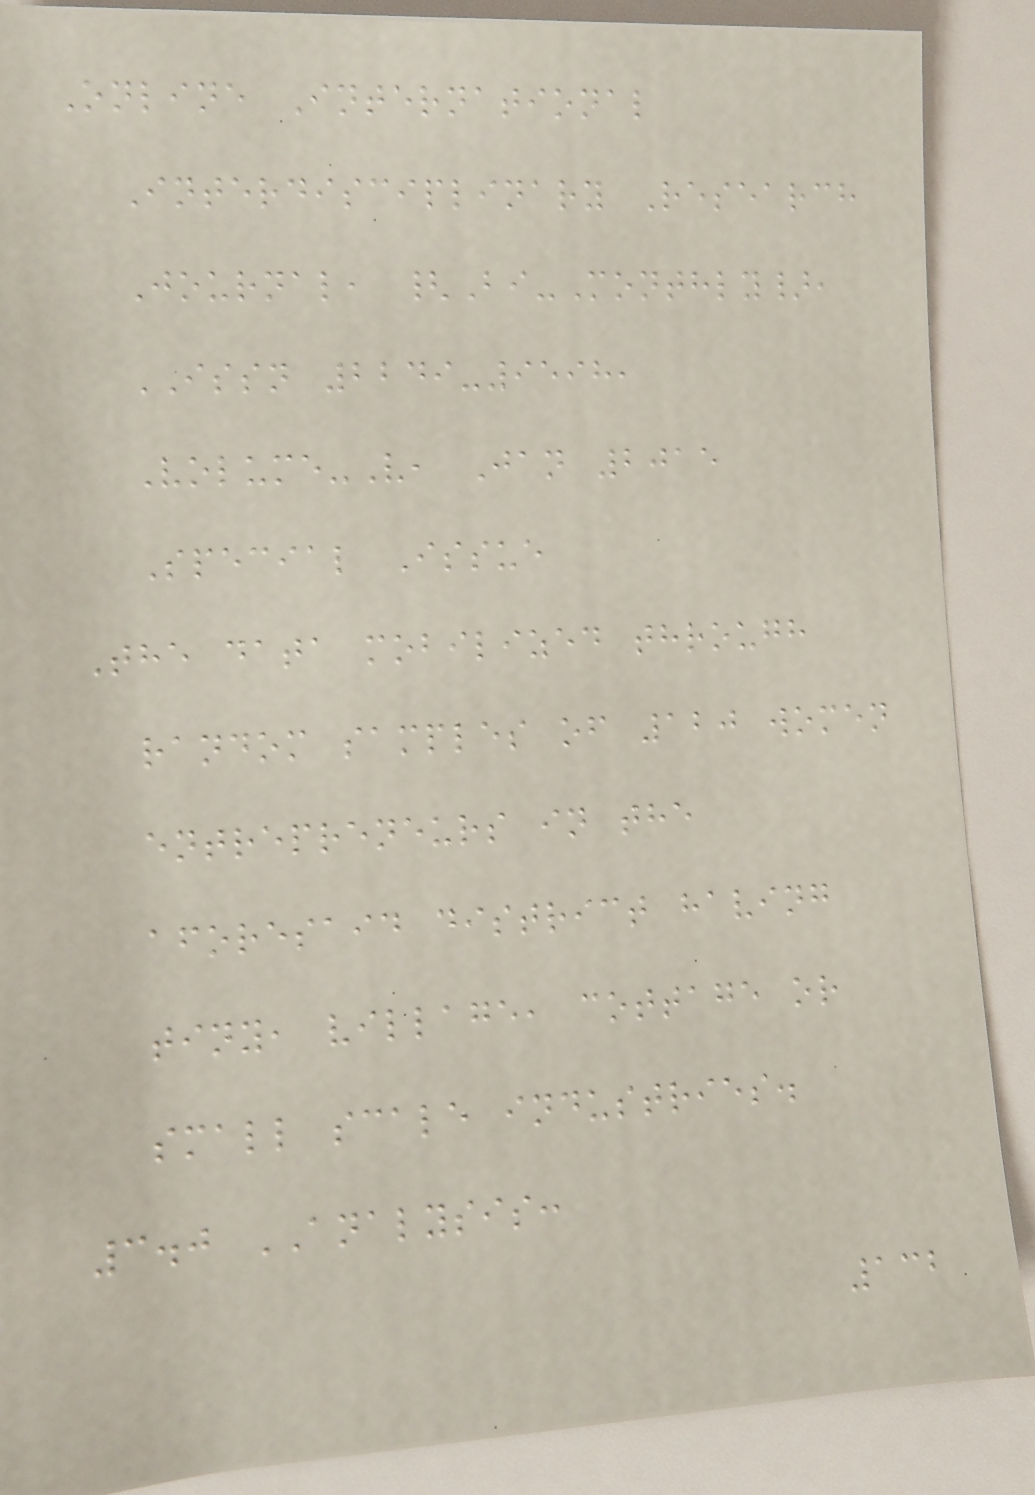Online International
Interdisciplinary Research
Journal, {Bi-Monthly},
ISSN 2249-9598,
Volume-V, Jan 2015
Special Issue
The data mobilized through
random samples of 120 women
entrepreneurs in the
aforesaid district having
tiny, village, cottage or
small scale industries.
3.0 ANALYSIS:
132
